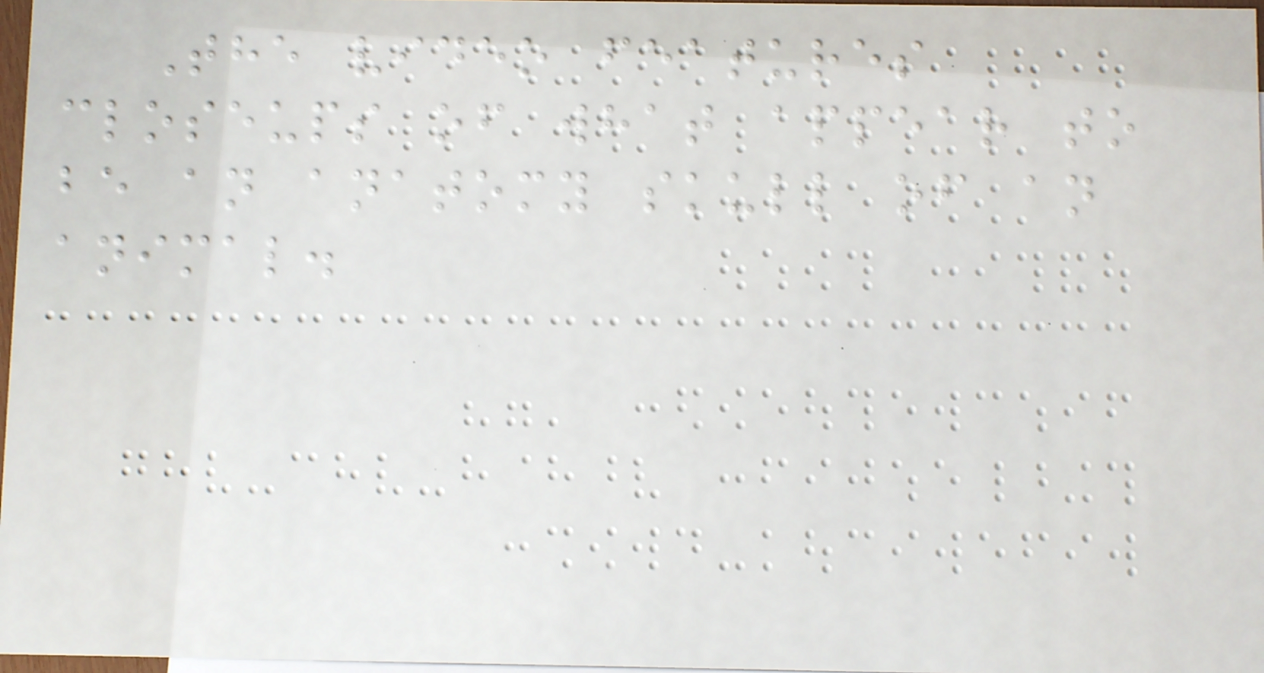The video features
closeups of what appear to
be an anatomy skull of an
animal.
